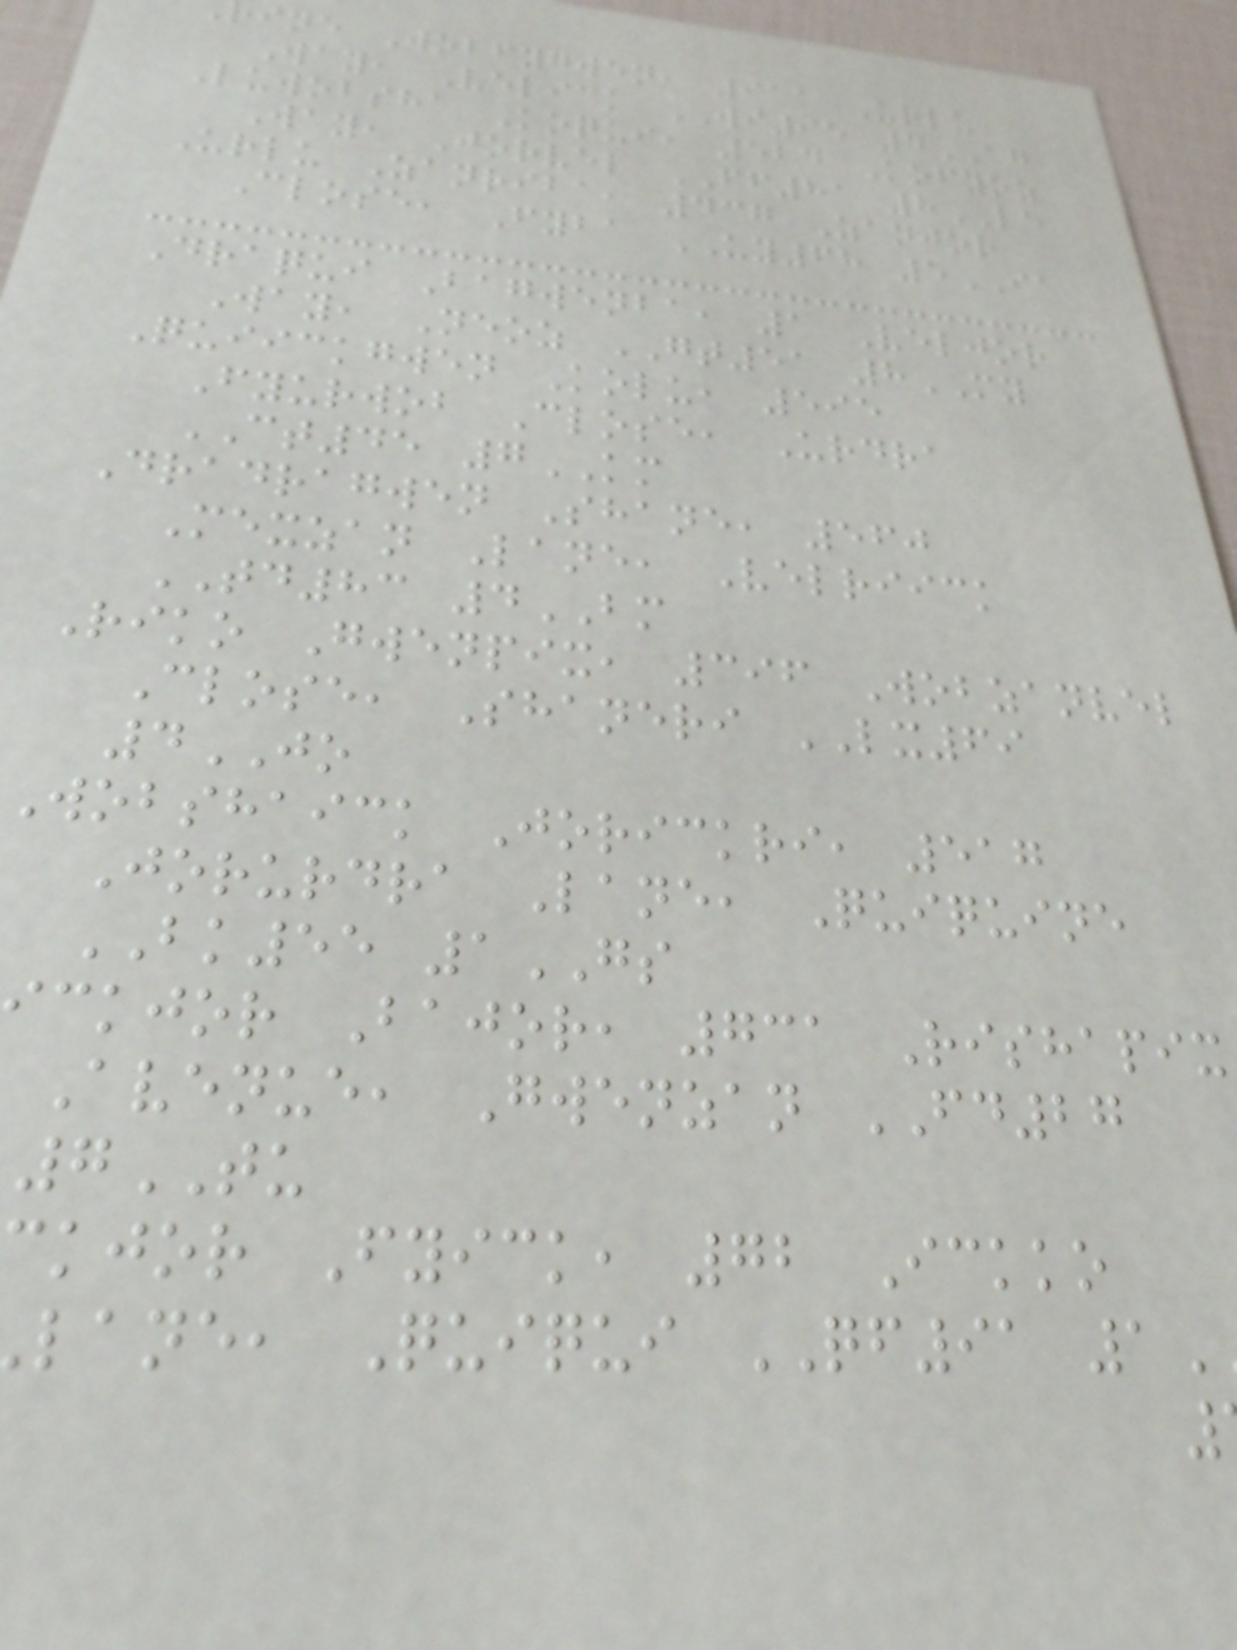ine Wobfygwen, 911 Urlu
Way, Velick WI95 4AG
Luwobsha Koqui, 524 Kofyoz
Way, Jorvel FF81 8LE
Urlu Zanriba, 437 Zanjor
Close, Fyba UY68 5IA
Draqui Bagwenba, 1 Veljor
Way, Neoz GT51 8MY
Quiickgwen Kolu, 595
Fyurwob Close, Urdra
CT45 7KM
Dradragwen Shane, 560
Mexzan Lane, Velriick
TD83 4BM
Riko Gwenpix, 396 Wobzanvel
Close, Shaneri LX69
4JO
Wobshaick Jorickri, 517
Jorurdra Lane, Quiquine
BK55 1GS
ckjor Bajor, 731 Rishapix
Avenue, Gwenzan FD27
7TU
kjor Fyick, 72 Ickko
lane, Quiqui QF91 1
